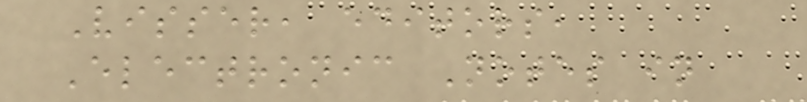Visser, editors,
Electronic Notes in
